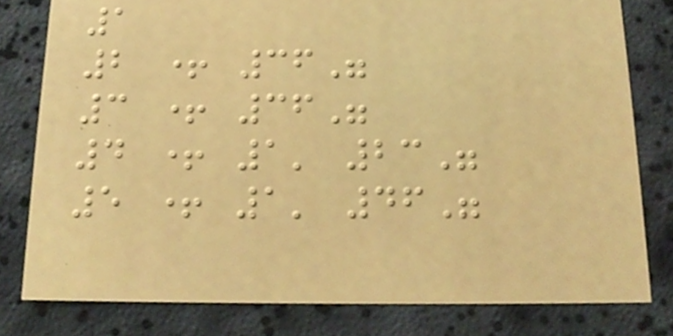1
2 + 36"
3 + 36"
4 + 1' 23"
5 + 1' 46"
